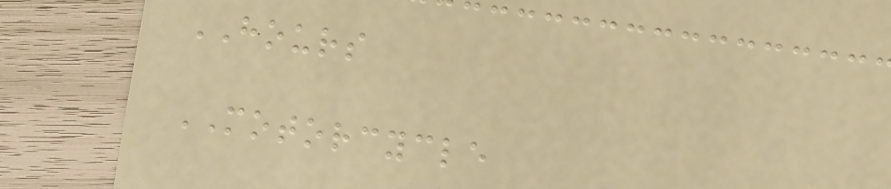HOURS
MOTORCYCLE
